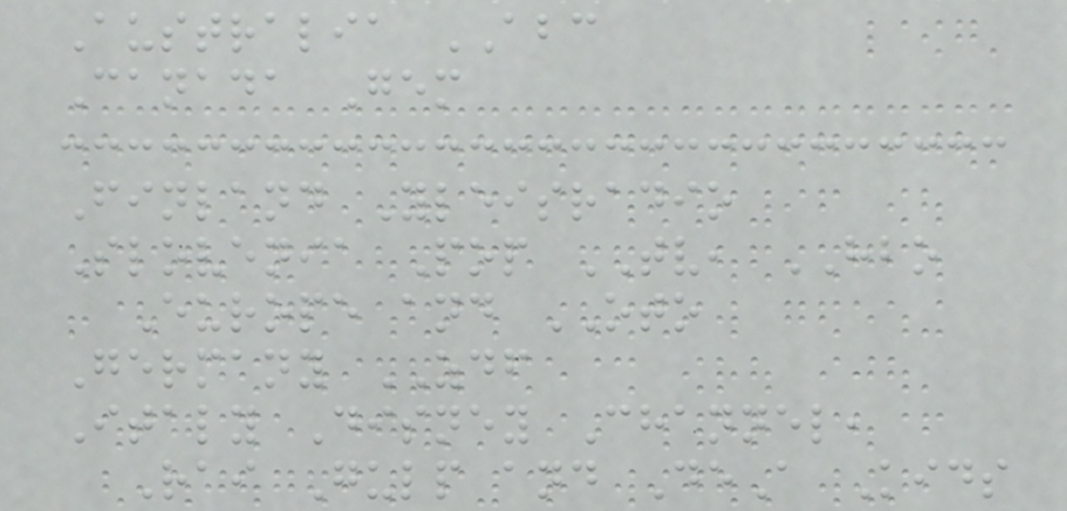Australia ABC
Canada Gem
Finland Yleisradio
Slovenia Pop TV, HBO
Europe and OTO
Germany ZDF
Italy Disney Channel,
Rai Gulp and DeA Kids
